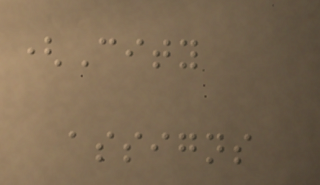(City
assigns
